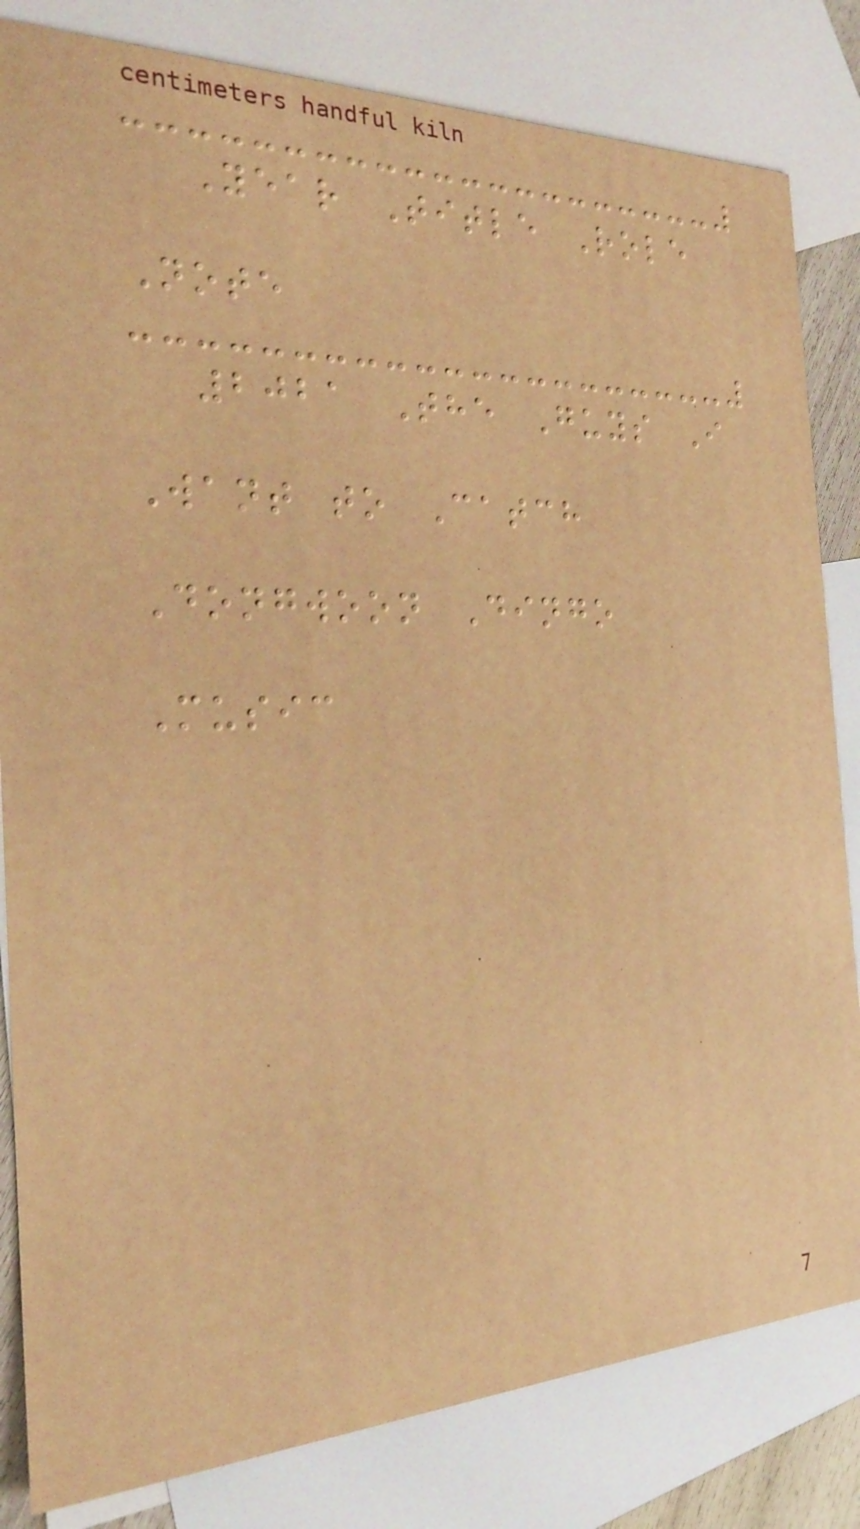Year Title Role
Note
2021 The Guys I
Want to Catch
Dongwoon Dingo
Music
